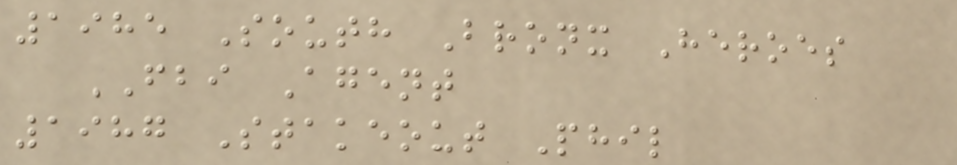1985 South Bronx Heroes
FBI Agent
1987 Stakeout Phil
